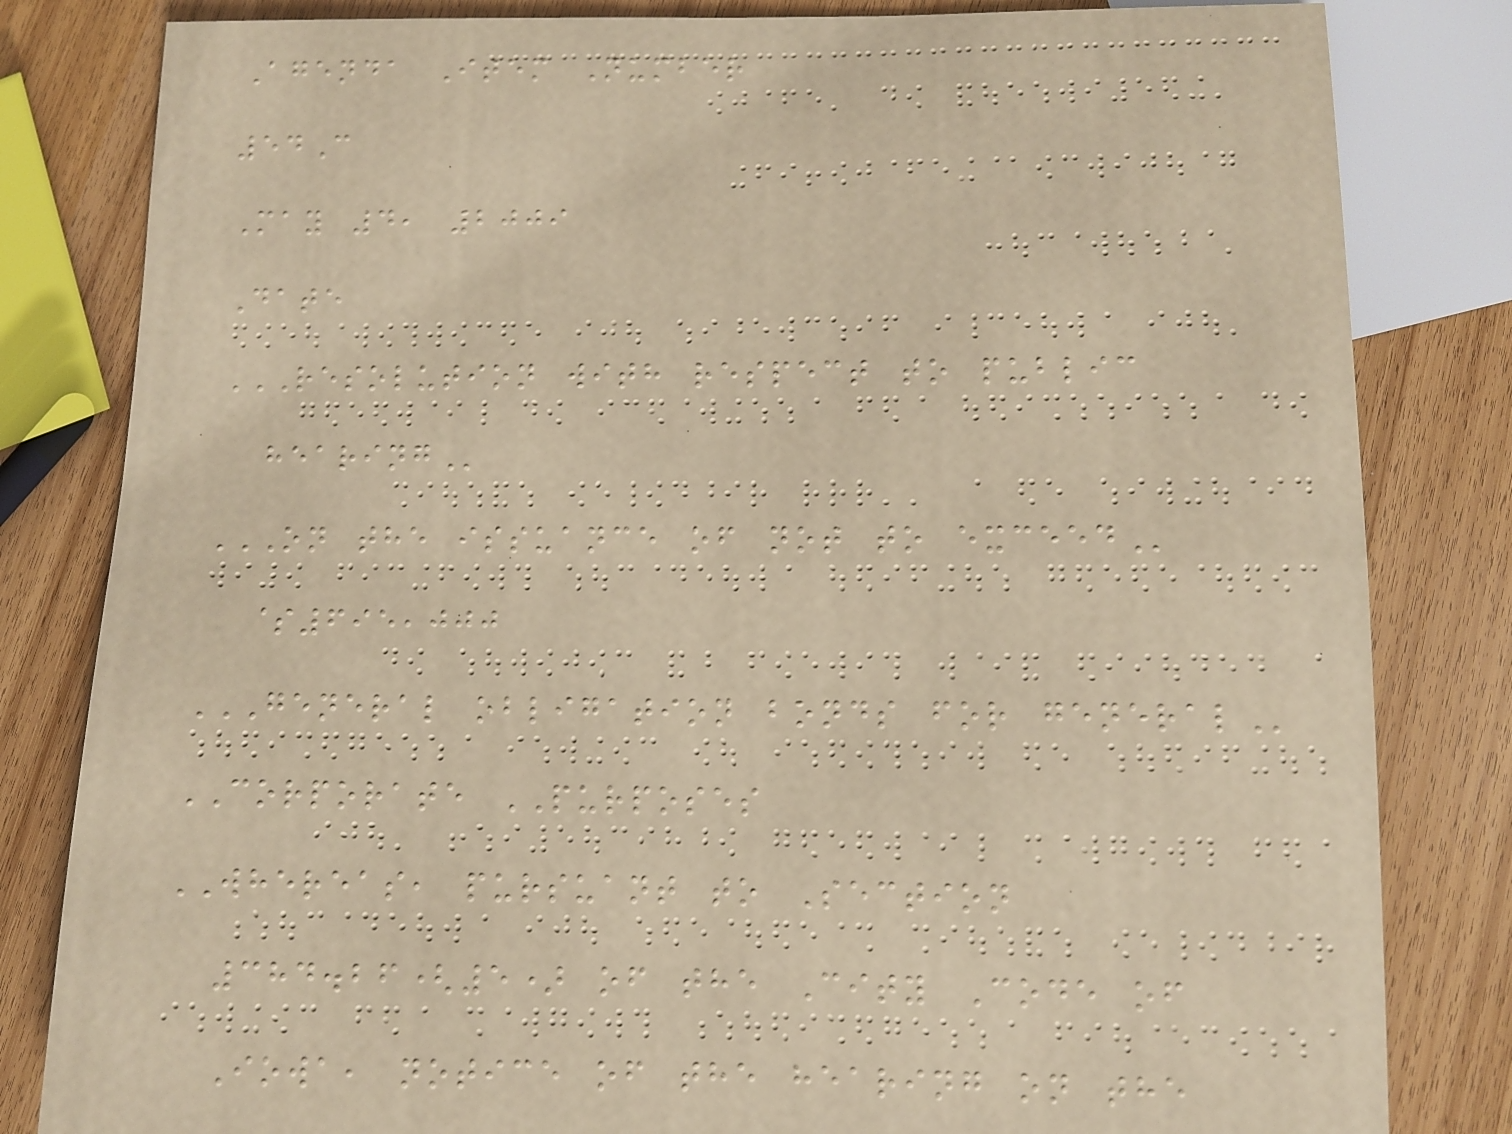Agenda Item Number
54C
May 4, 2009
Date
RESOLUTION WITH RESPECT TO PUBLIC
HEARING
ON THE ISSUANCE OF NOT TO EXCEED
$695,000
GENERAL OBLIGATION BONDS FOR GENERAL
CORPORATE PURPOSES
WHEREAS, pursuant to Section
384.26(5) of the City Code of
Iowa, notice of the hearing on the
